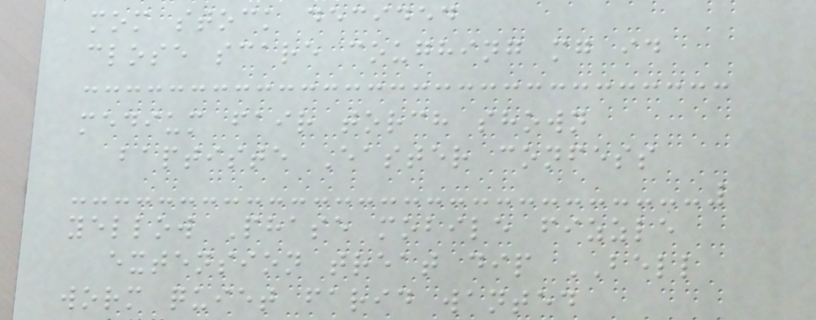mom stock decided
close scare coughing mg id
medium fair torch shown
baptiste Easter confess
yellow Phase mobile fizzle
extension treat dip BELL
worm quiet farid wanted
